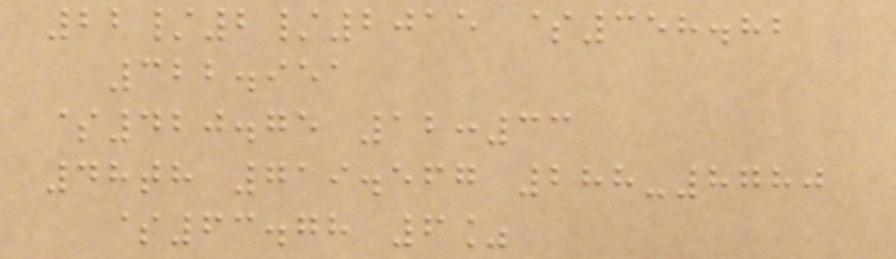22/2/2015 $358.82
322.951
$420.75 12:33
48th 719.567 288-8780
$63.78 6%
